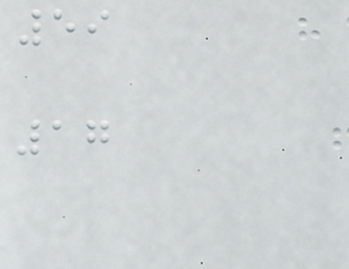59
17
